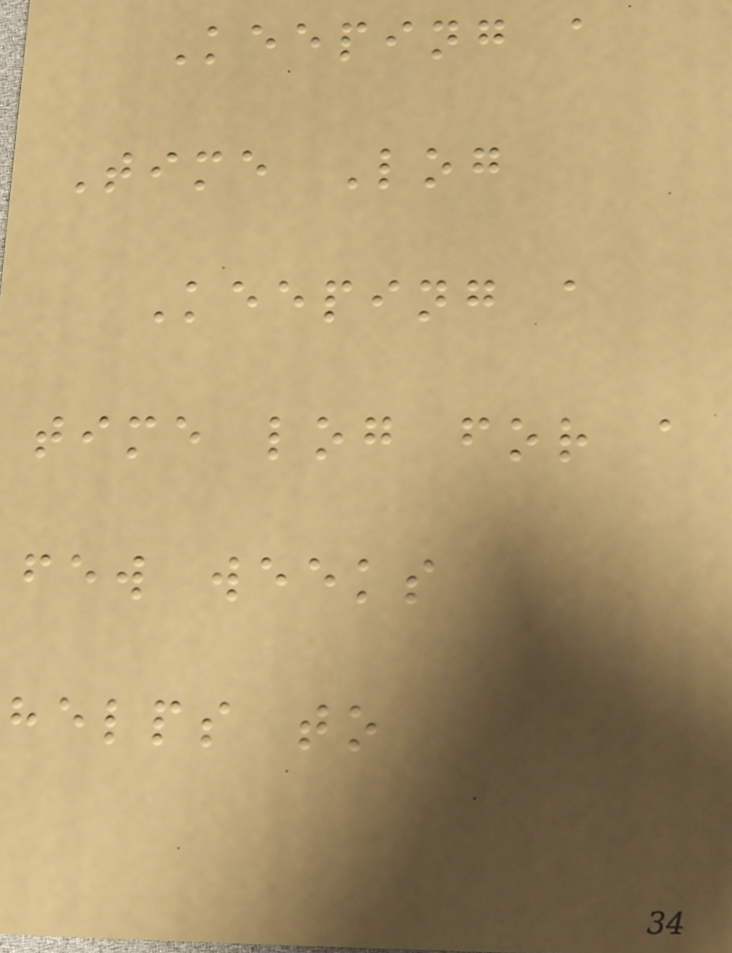Keeping a
Time Log
Keeping a
time log for a
few weeks
helps to
